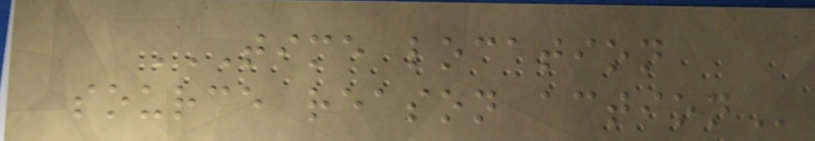TIME LOCATION
SOURCE REASON ACTION
